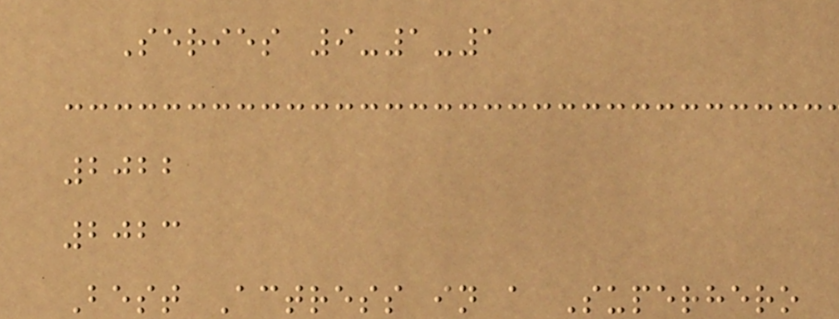Series 9-1-1
2022
2023
Best Actress in a Superhero
